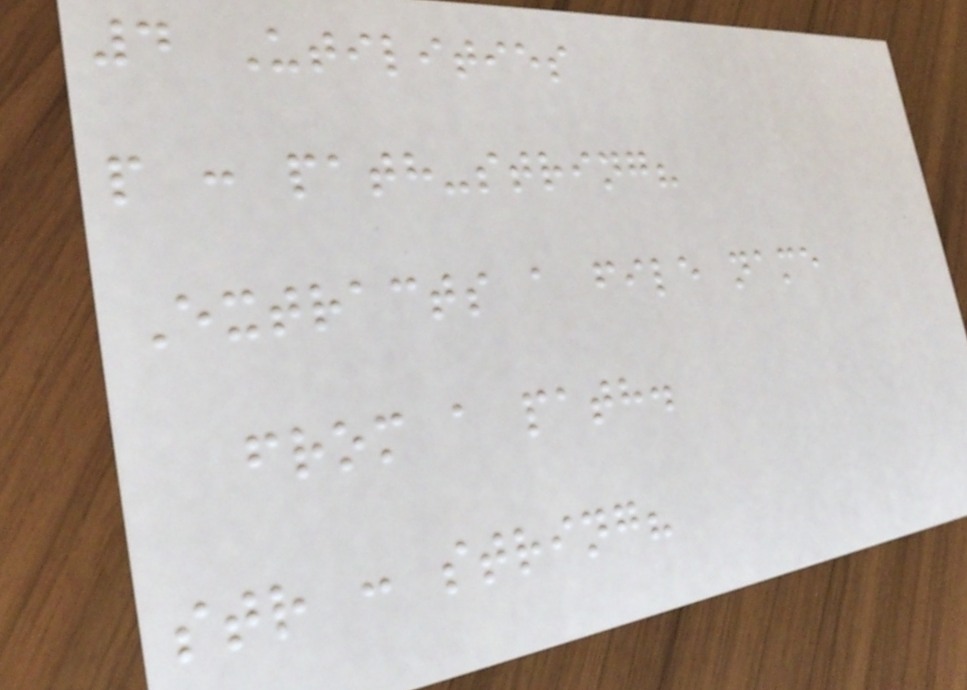4 Utilities
p : path-string?
Extracts a file name
from a path.
str : string?
